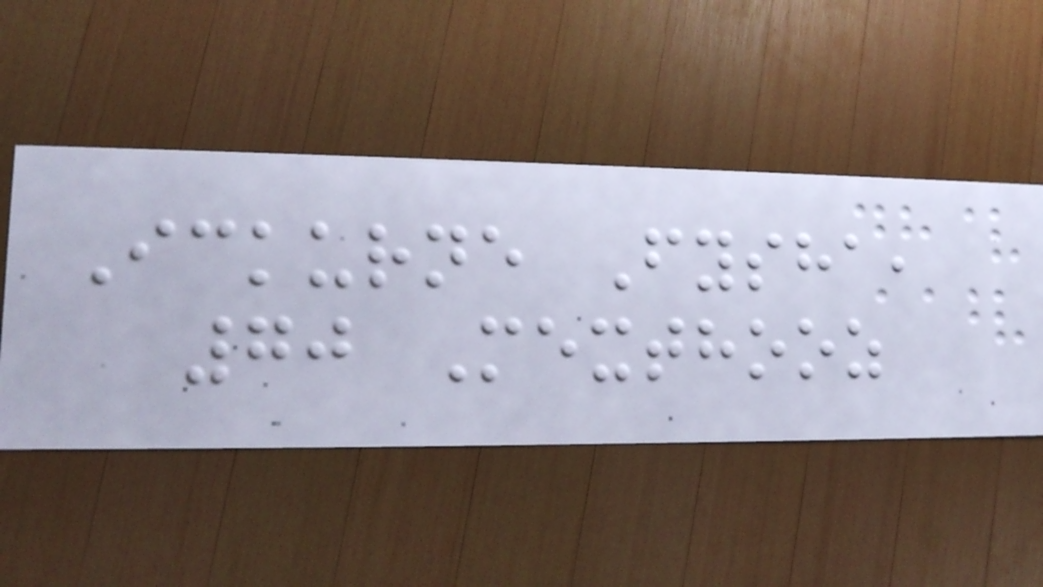Ickurne Fysha,
70 Mexthooz
